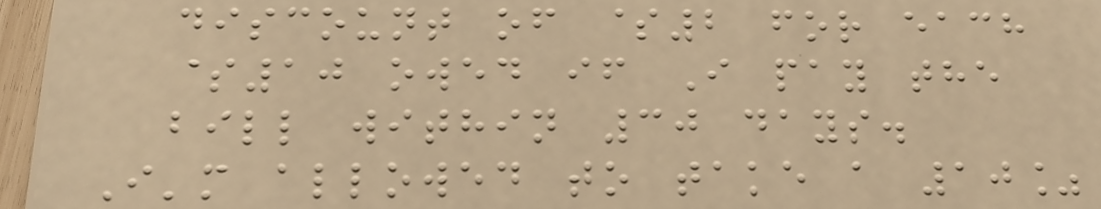discount of $2 for each
$10 owed if I pay the
bill within 30 days.
I'm allowed to take a 10%
